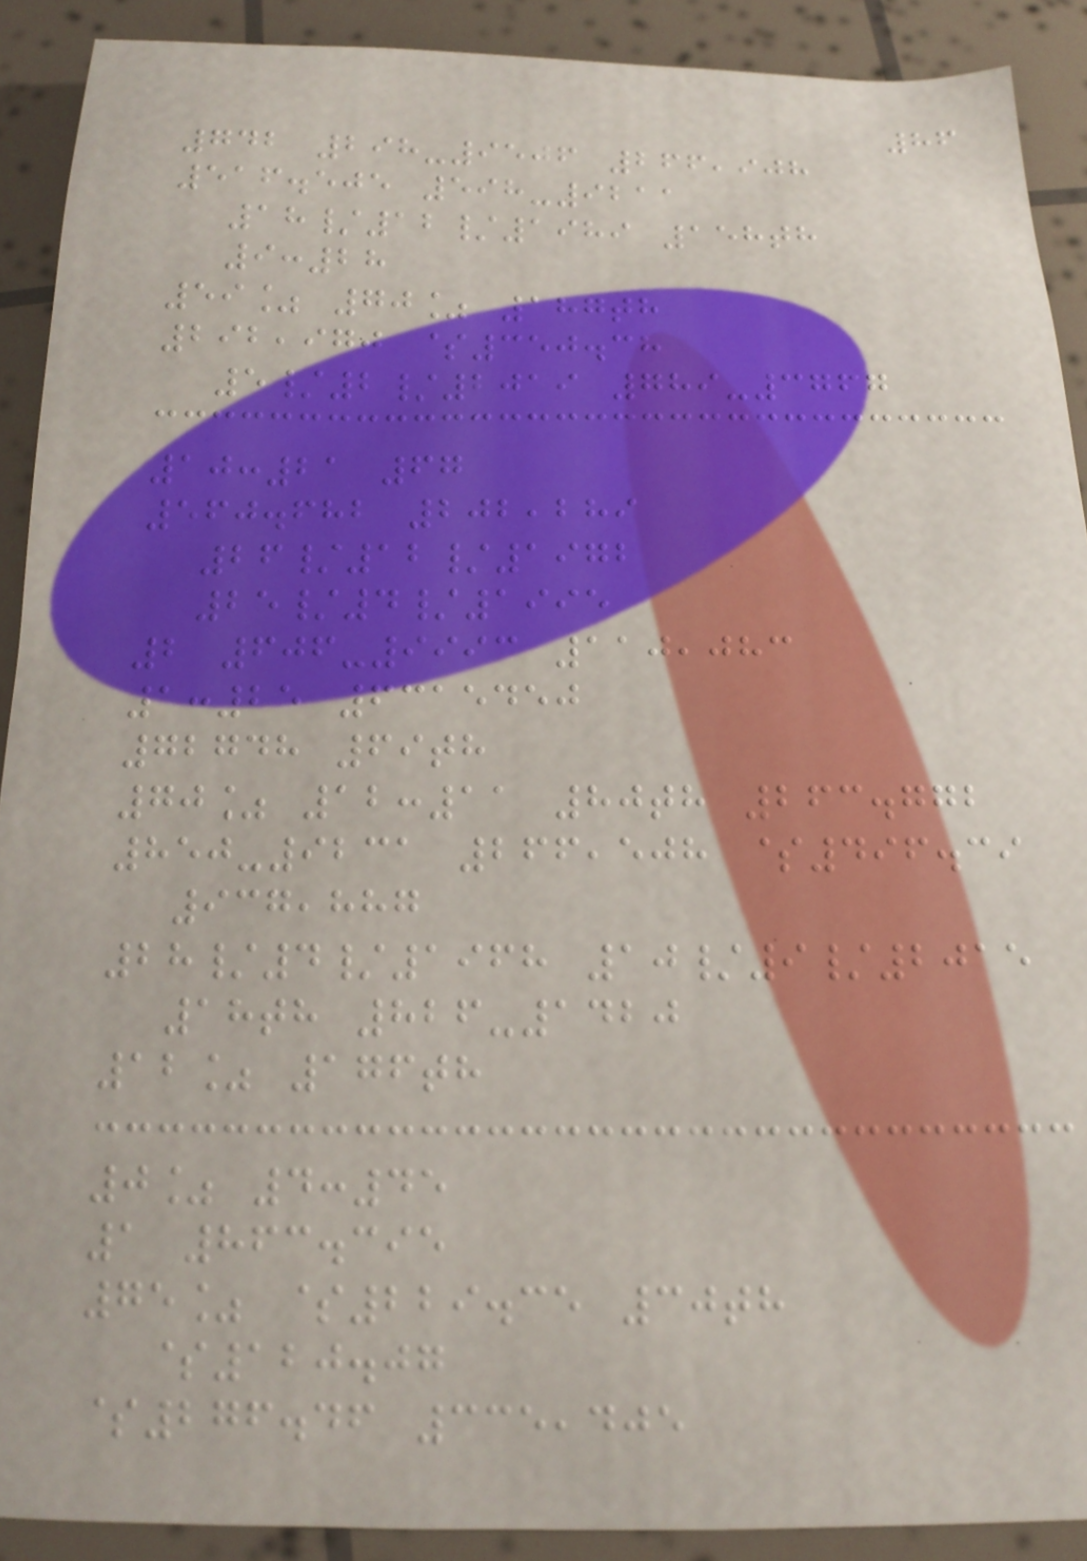86
742 298-9506 266,908
516.505 598-9211
18/12/1989 158th
9:28
59% 70% 187th
292,970 $350.38
5/2/2019 789-3767
10:21 67
560.682 202,289
26/12/1972
25/4/1995
2 606-9993 110,083
1:25 6315450
72748 69th
70% 12:11 80th 263.772
850-9231 266,508 $496.39
937,887
28/4/1968 10/9/2015
18th 826-1420
12% 176th
0% 4:45
1 863.395
75% $229.35 30th
$120.07
$276.46 335,405
